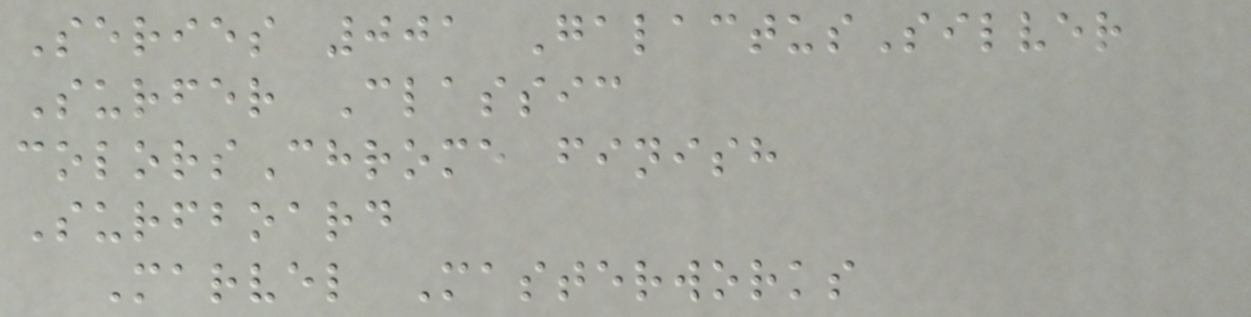Series 001 GalactusSilver
Surfer Classic
colorsChrome finish
Surfboard
Marvel Masterworks
